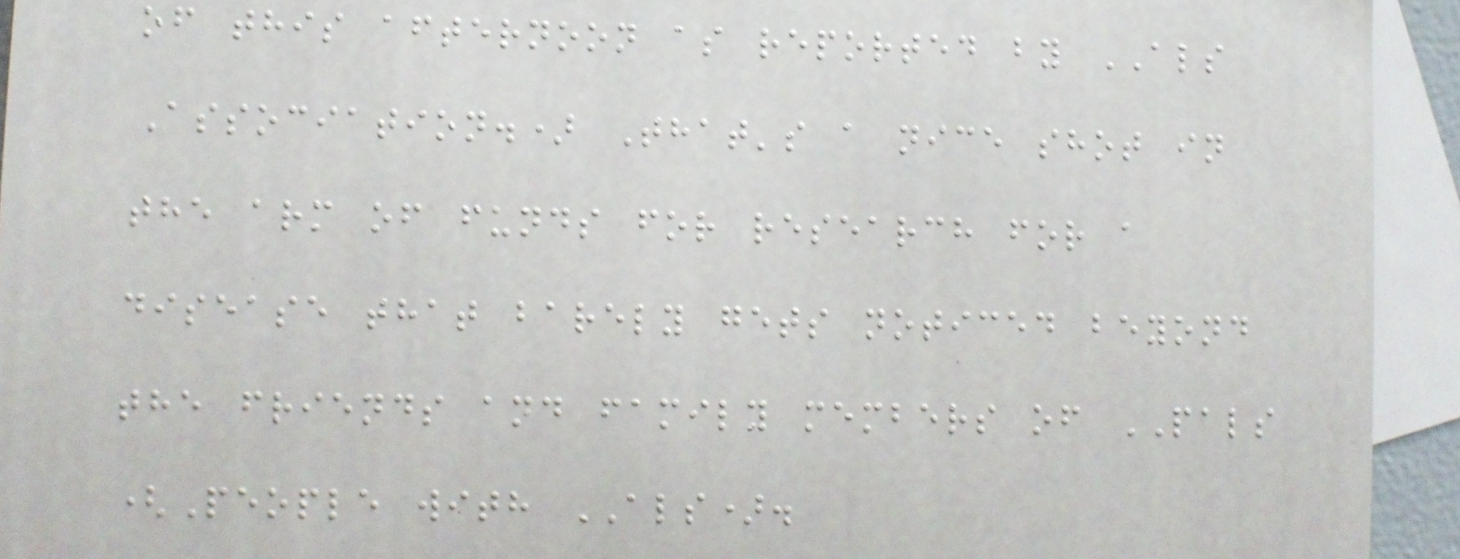of this afternoon as reported by ALS
Association.) That's a nice shot in
the arm of funds for research for a
disease that barely gets noticed beyond
the friends and family members of PALS
(People with ALS).
